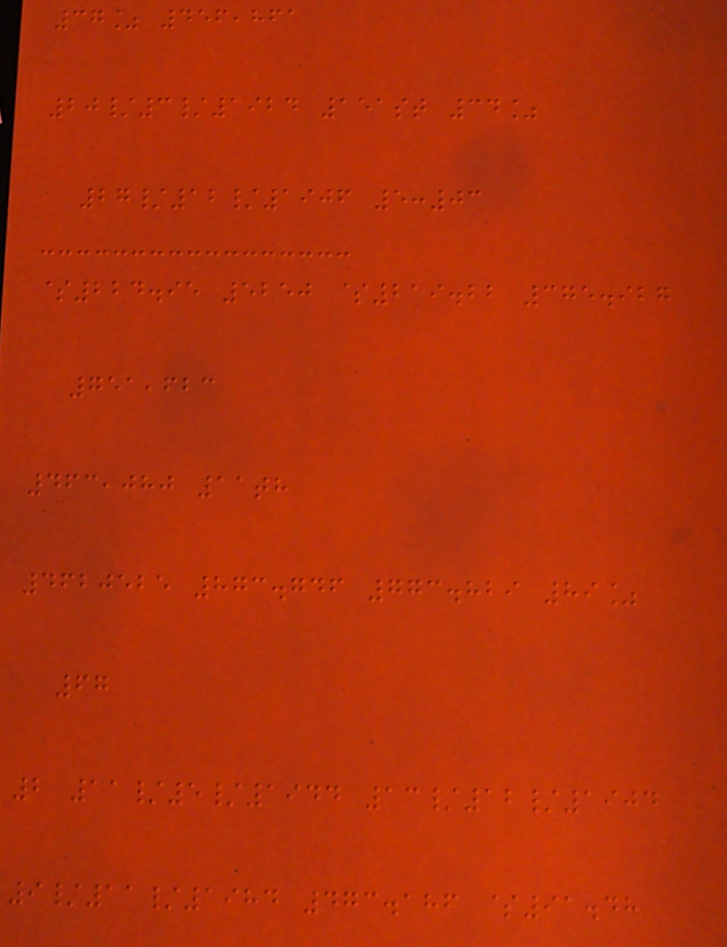37% 456,861
20/3/1924 151st 34%
27/12/1906 5:03
$224.95 5250 $219.22 375.927
751,623
463,080 11th
4620525 873.746 773.829 89%
67
2 11/5/1944 13/12/1904
9/11/1984 473.186 $91.48
